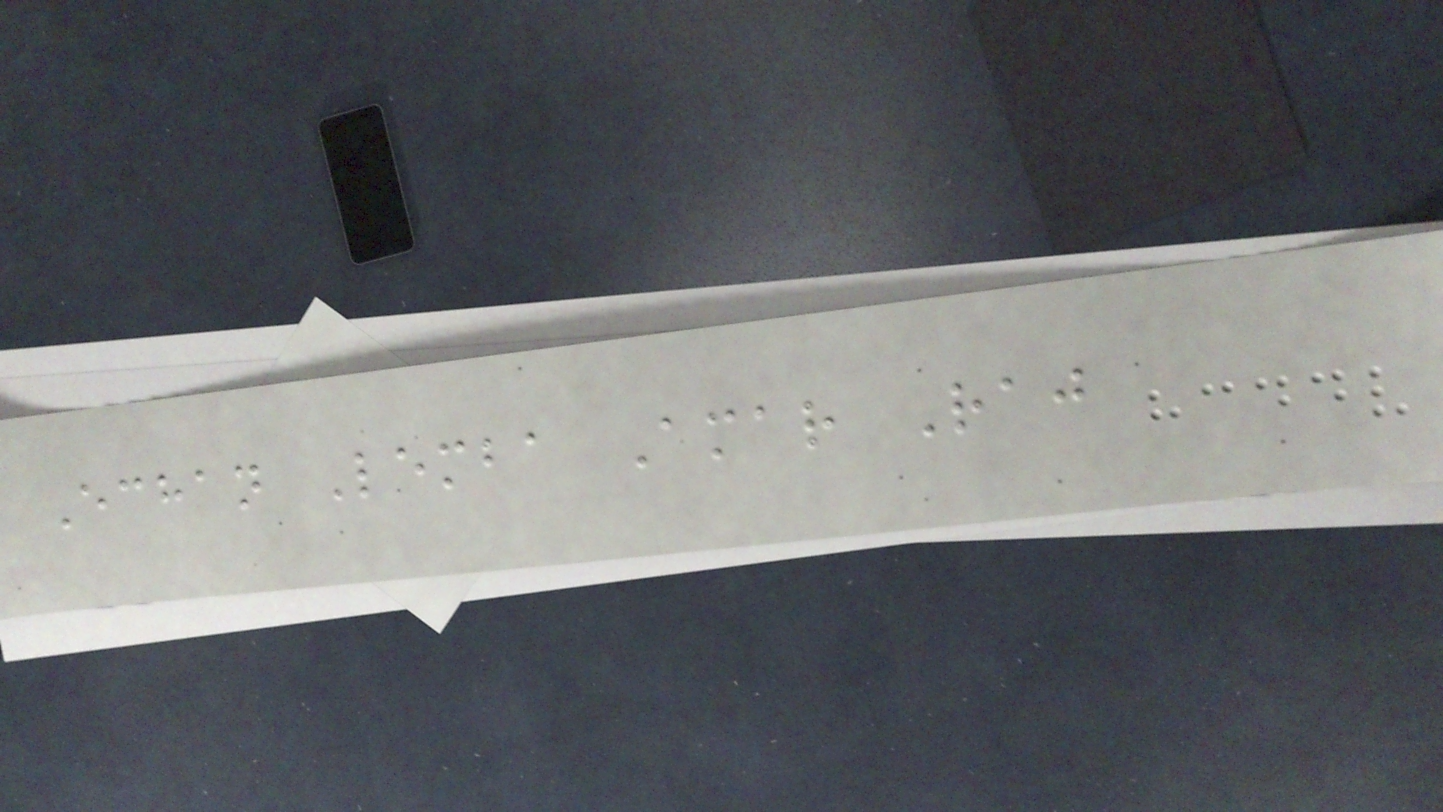Echan Lemba Amar Raj
